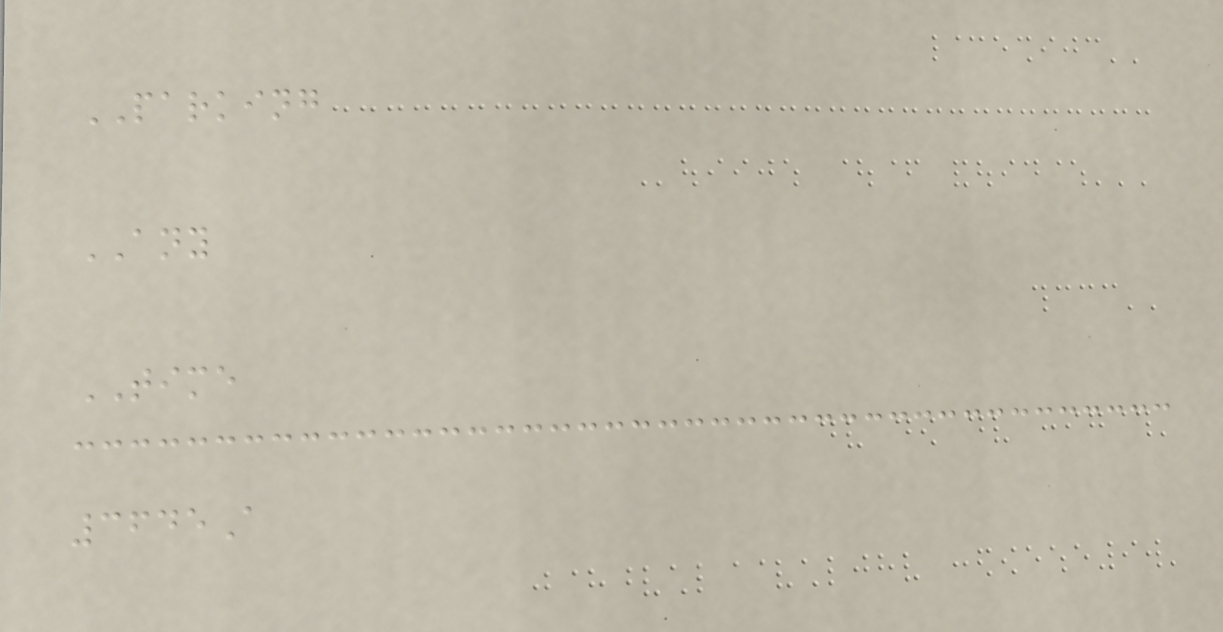PARKING
ANY
TIME
3645A
